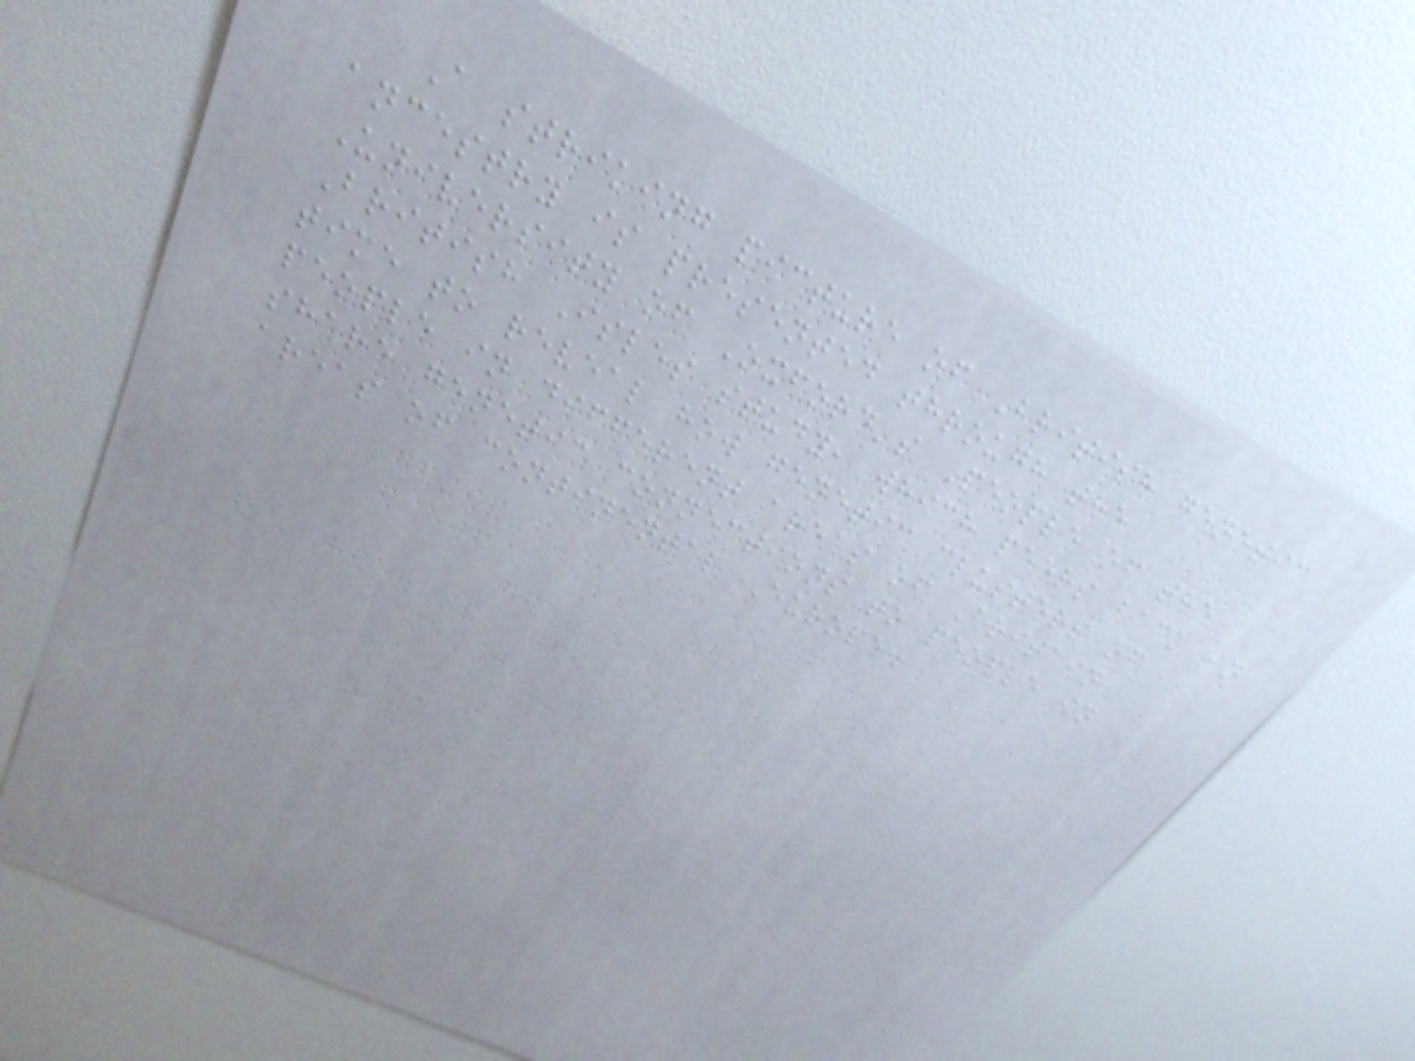A striking picture of British genetic
ancestry is presented through the
University of Oxford's People of the
British Isles study, which peers back in
time to reveal how genetic clusters of
people in different areas of Britain
share genetic connections to people in
areas of continental Europe.
